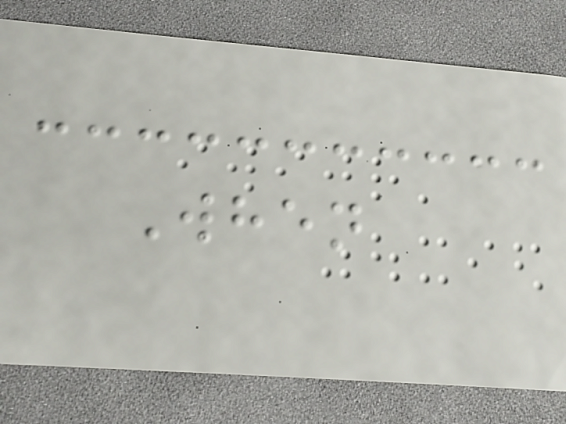When
